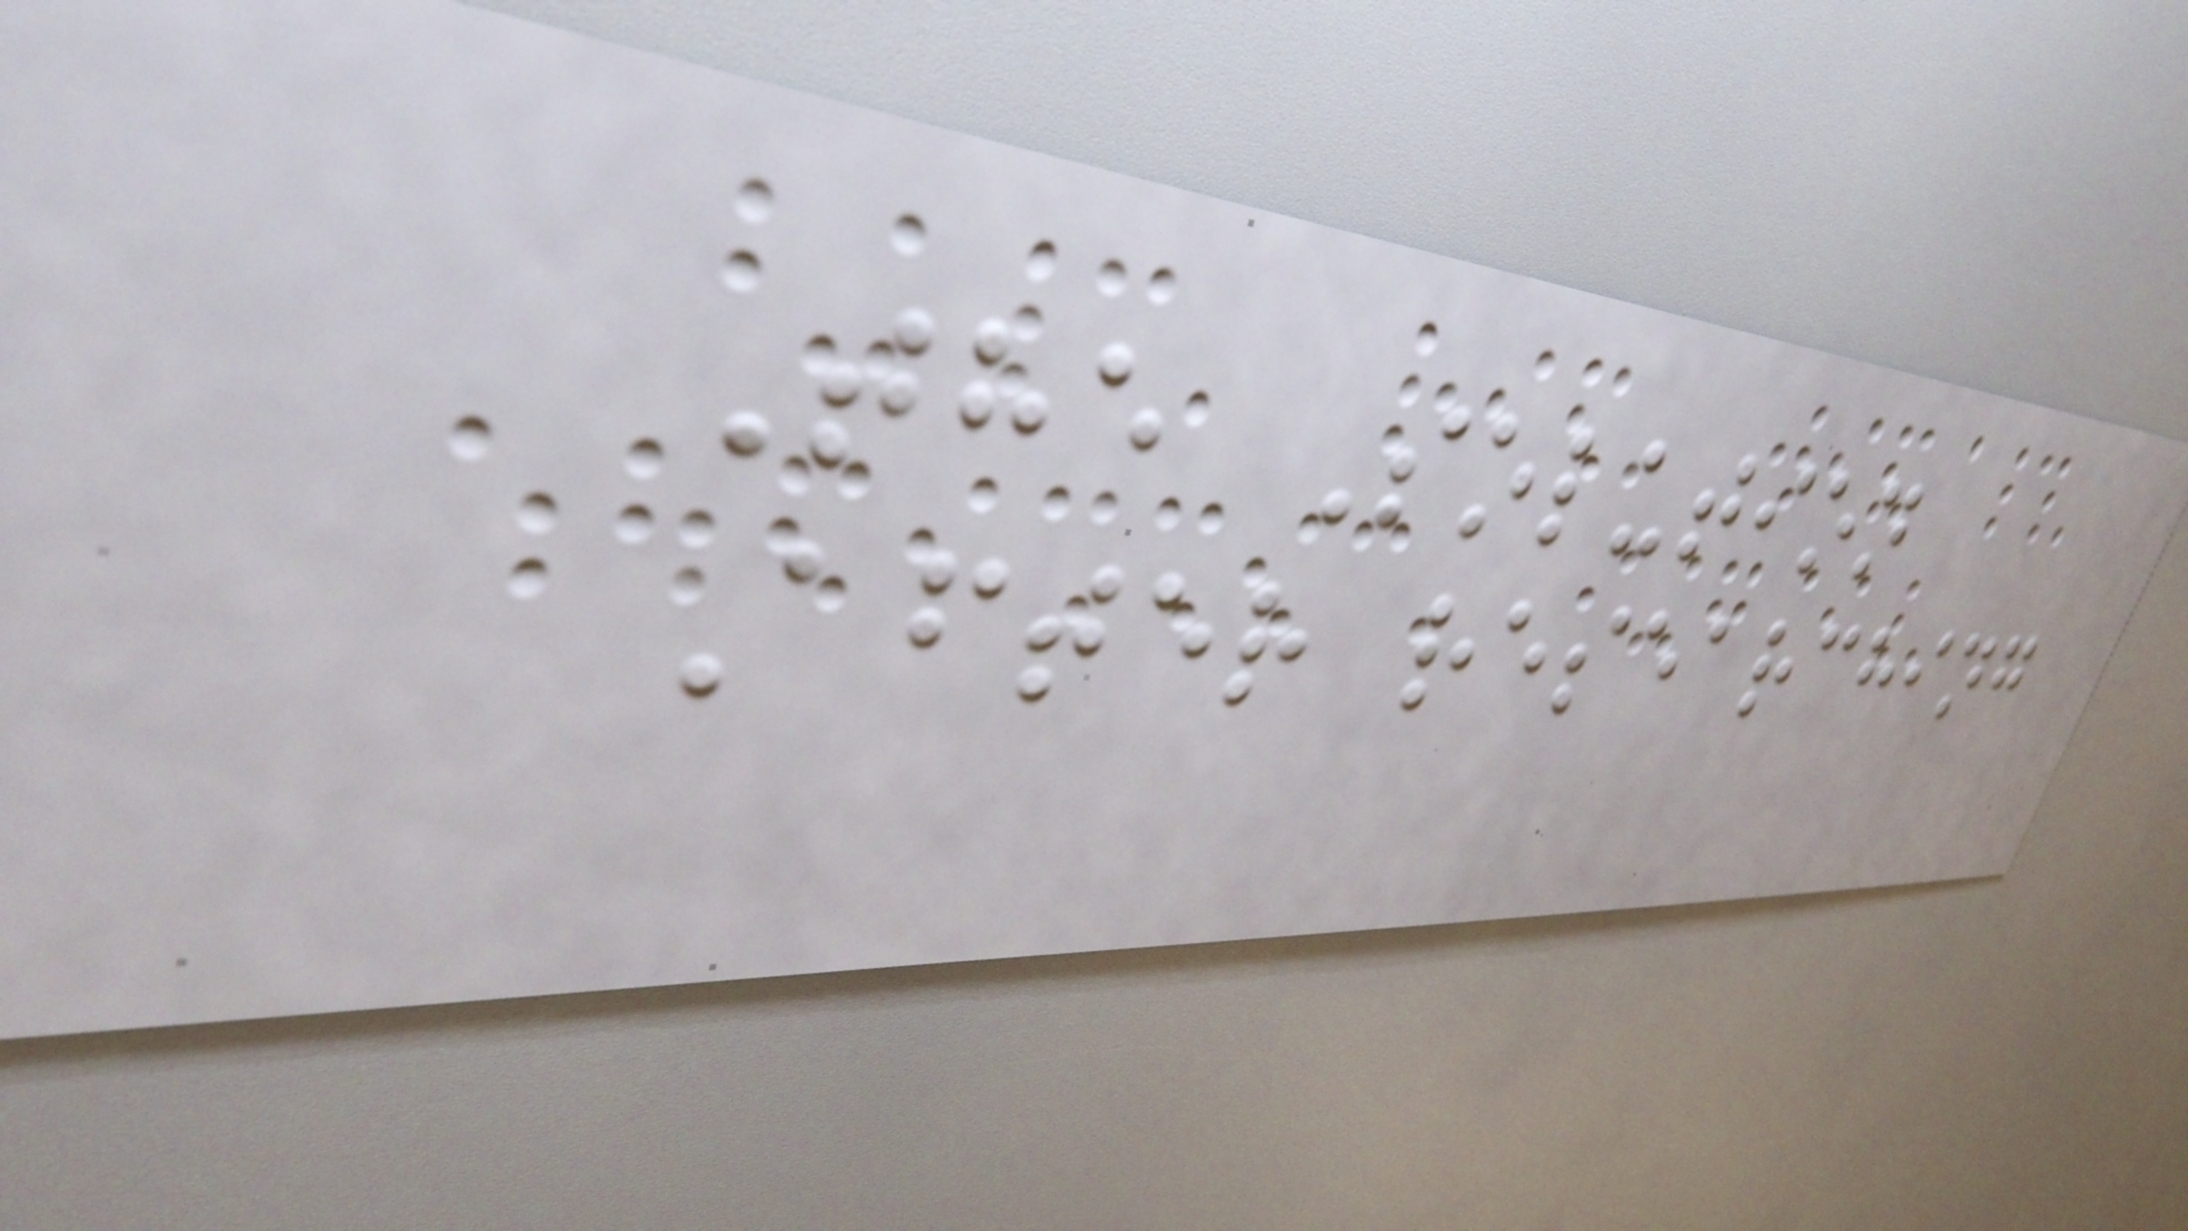The Solution
After researching
